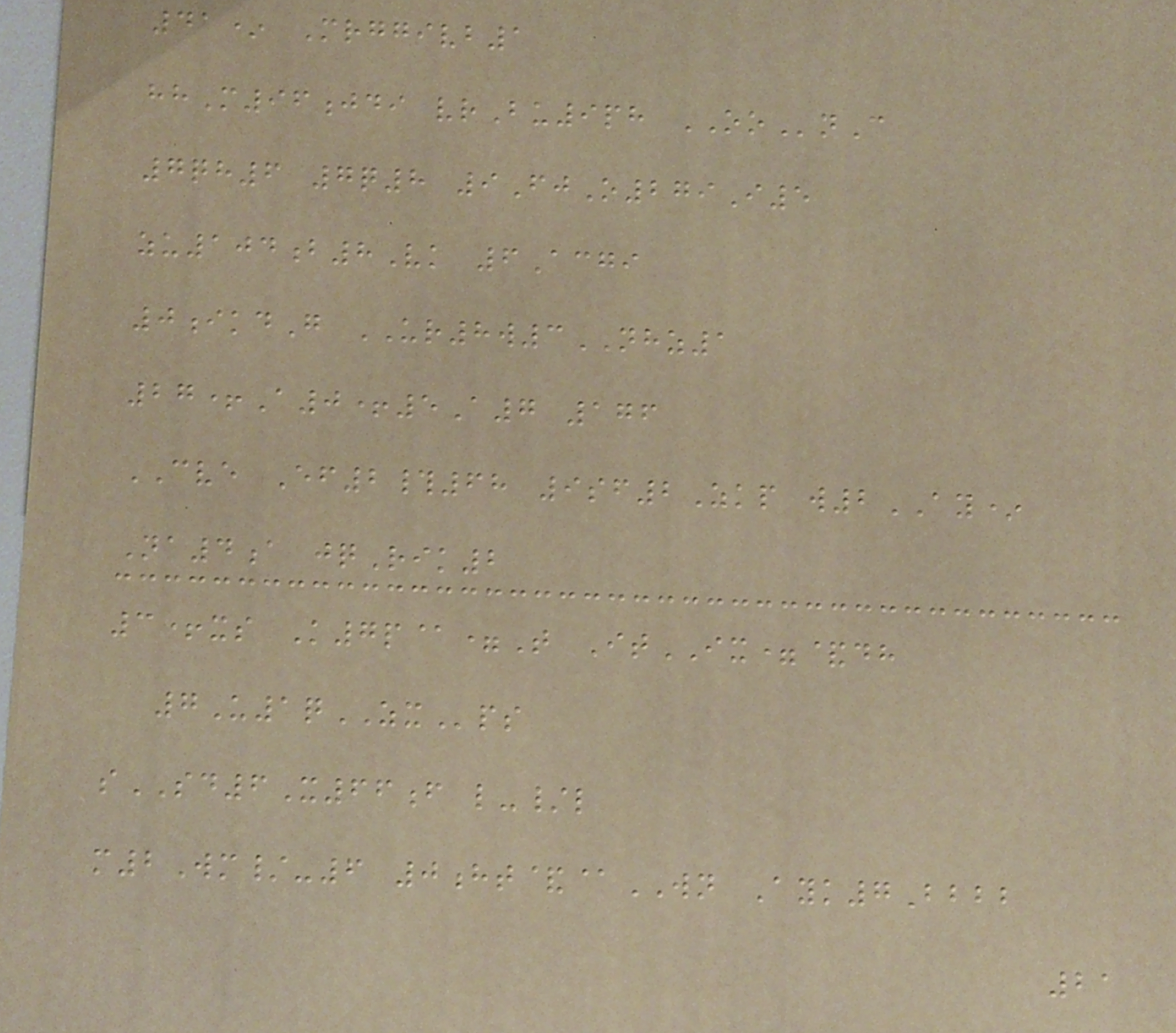41* Mrggivb1
hhM96jdi vrBu9ph OOnC
7qh6 7q8 9FjO279I5
zu104b8Vk 6Acgi
0ikdG UR8w3NHZ1
27+A0+5A7 176
CVE Ef2#68 9sf2Zkp w2AY*
Na4a jqRik2
3+xs K7p@=T ItIX=&dh
7U1qZXps
sSD6X66f l-/l
m2Wm/-6 0ht&@WN Ayk7Bbbb
21
